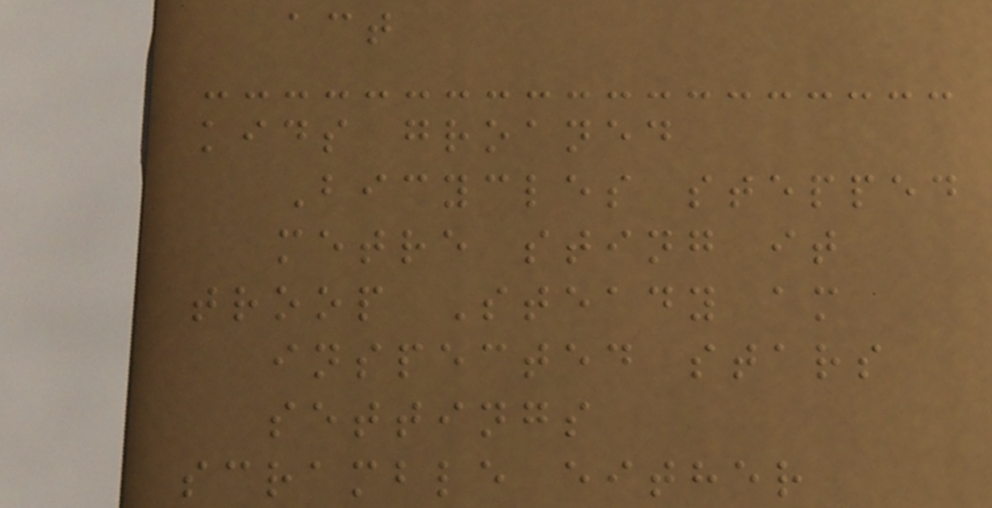act
kids groaned
Bicycles stepped
metre sting it
troop Steady am
inspected stars
settings
scramble either
